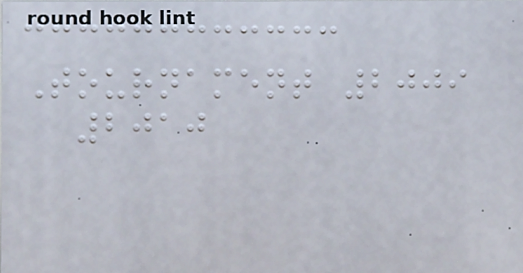Tournament 2009
2010
